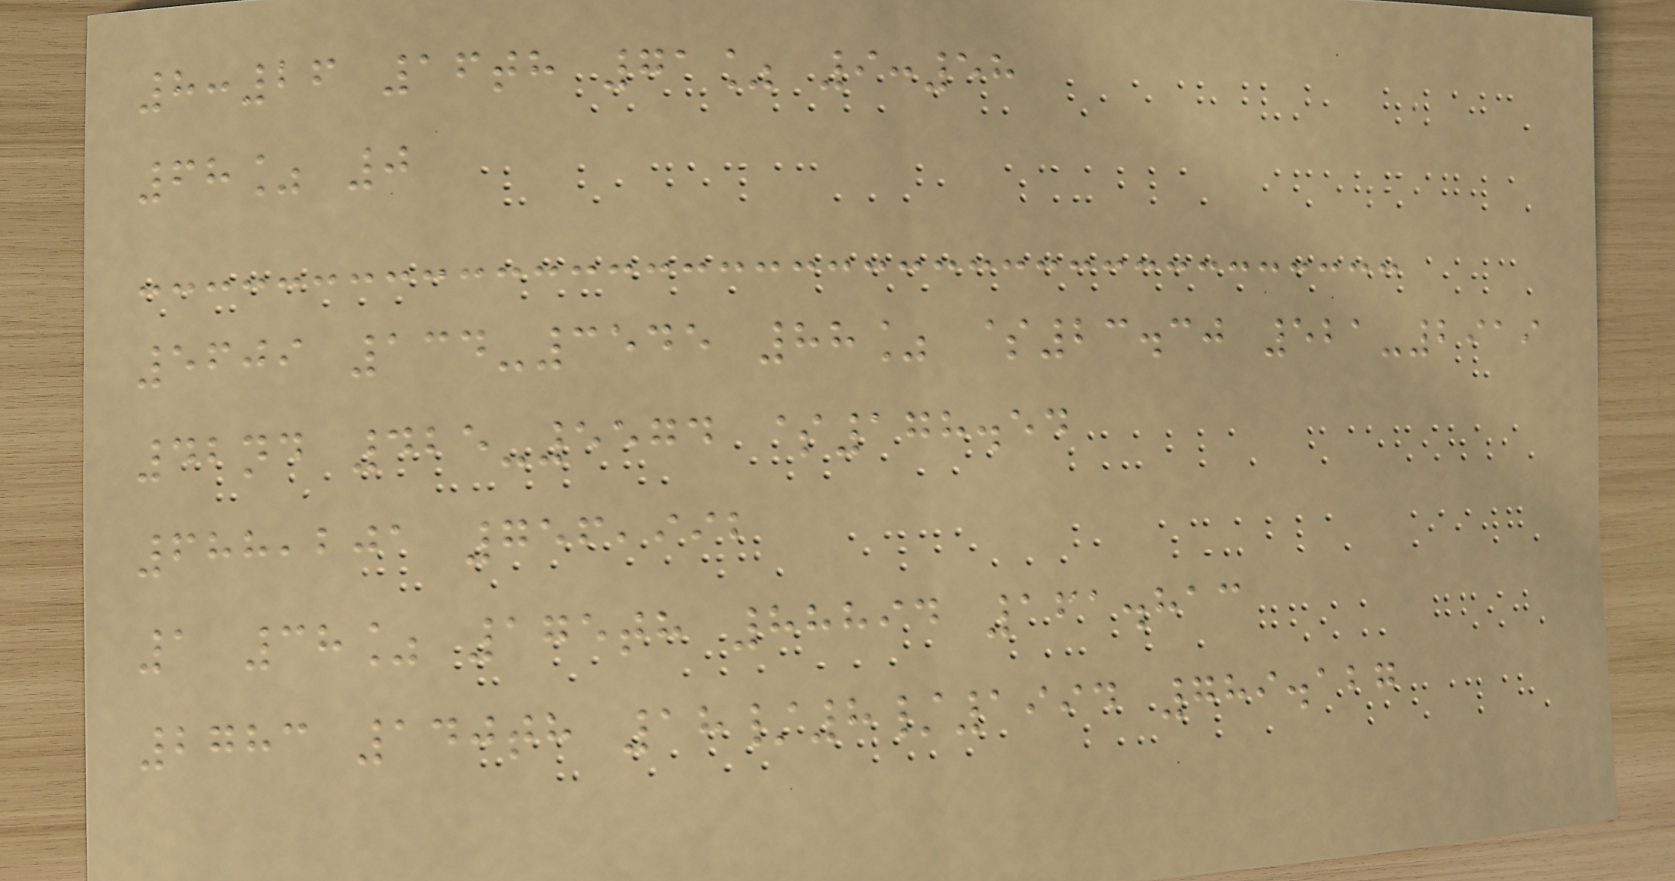8:26 16th 71% 9:58
68% 0
5609 134-3545 88% $23.30 521-2919
42nd 425-5574 $178.54
688,201 756,992
1 38% 175th 88894 161.813
2783 140th 18/8/1994 789.127
